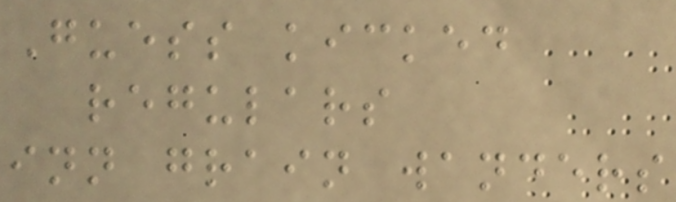Guess kicked
regulars
inn grain wanders
